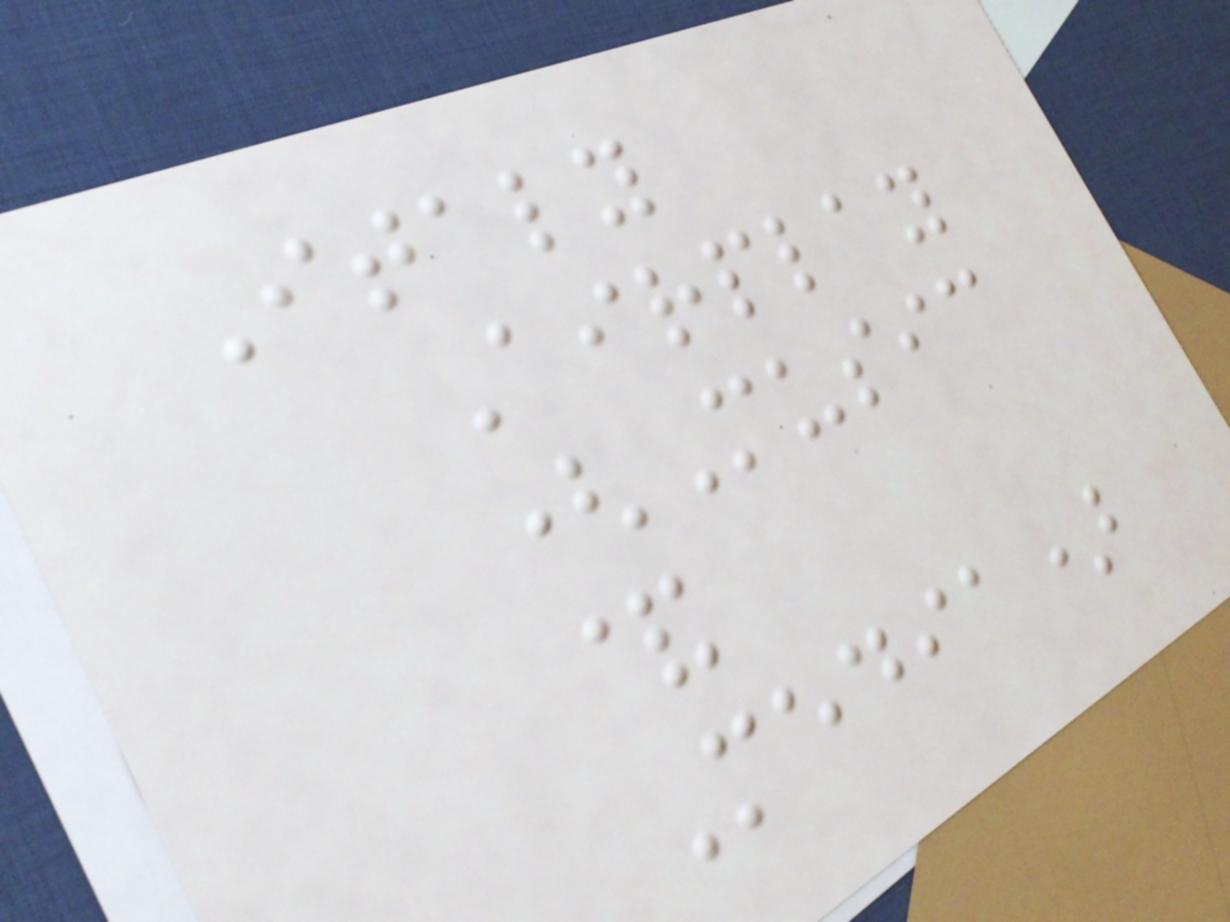Italy
Airplay
(Music
&
Media)
